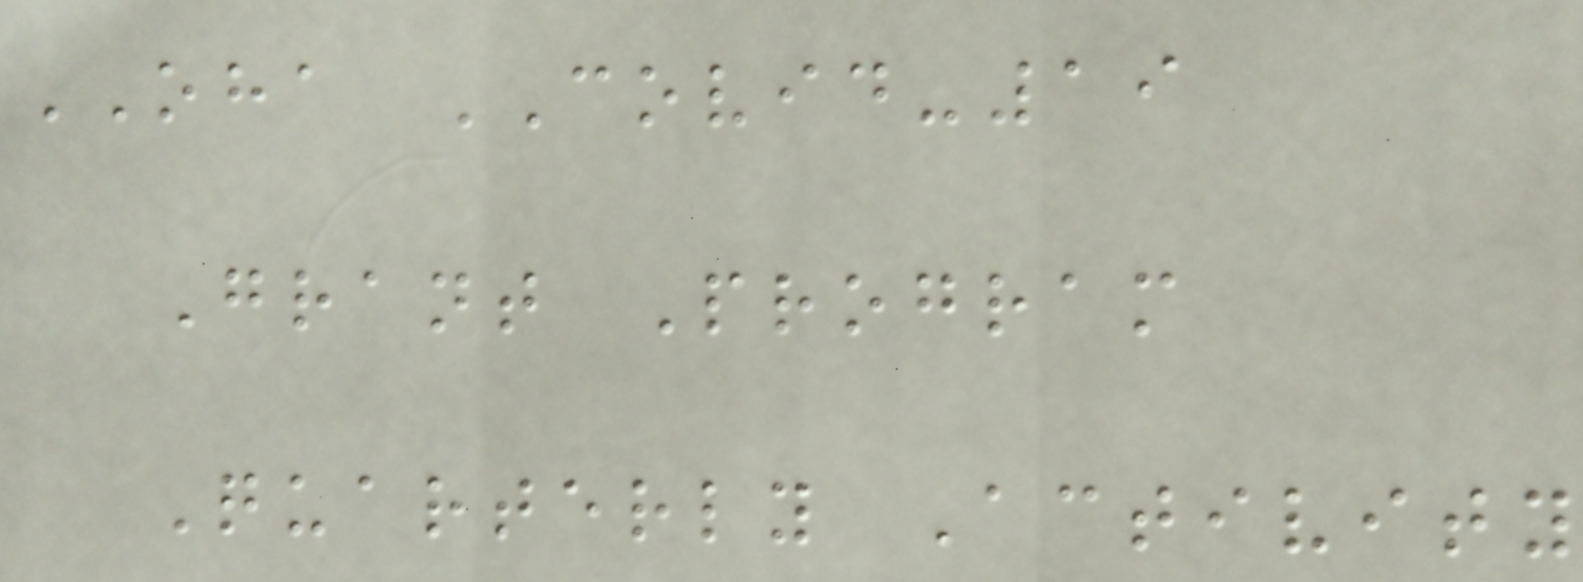OHA COVID-19
Grant Program
Quarterly Activity
